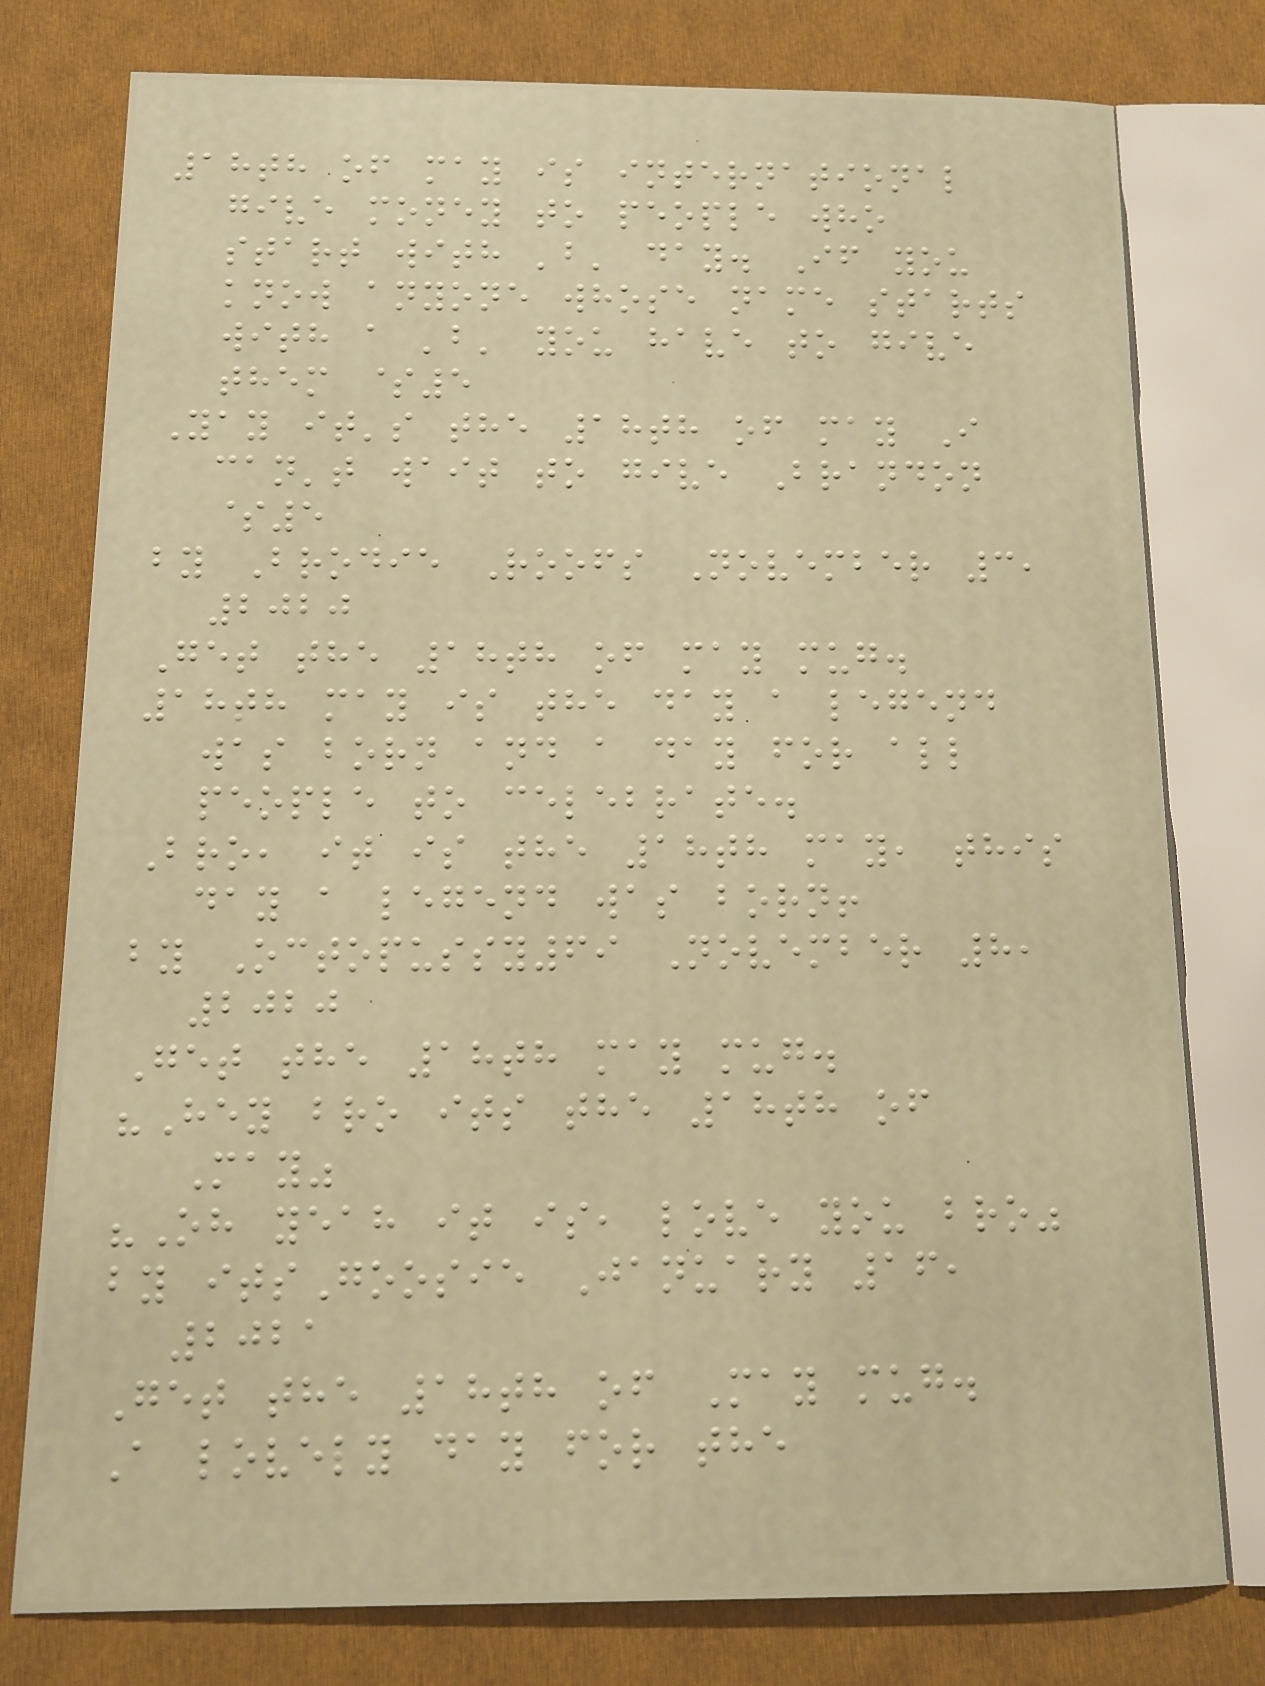18th of may is international
give money to people who
start with 'b' day. If you
know anyone whose name starts
with a 'b' you have to give
them $5
Yay it's the 18th of may I
can't wait to give Brandon
$5
by Brodie Roofs November 3,
2020
Get the 18th of may mug.
18th may is the day a legend
was born and a day for all
people to celebrate.
Bro, it is the 18th may, this
day a legend was born!
by Octopussy69 November 8,
2020
Get the 18th may mug.
"Hey bro its the 18th of
May"
"Oh yeah it is, love you bro"
by itsGoosie January 16,
2021
Get the 18th of May mug.
A lovely day for the
